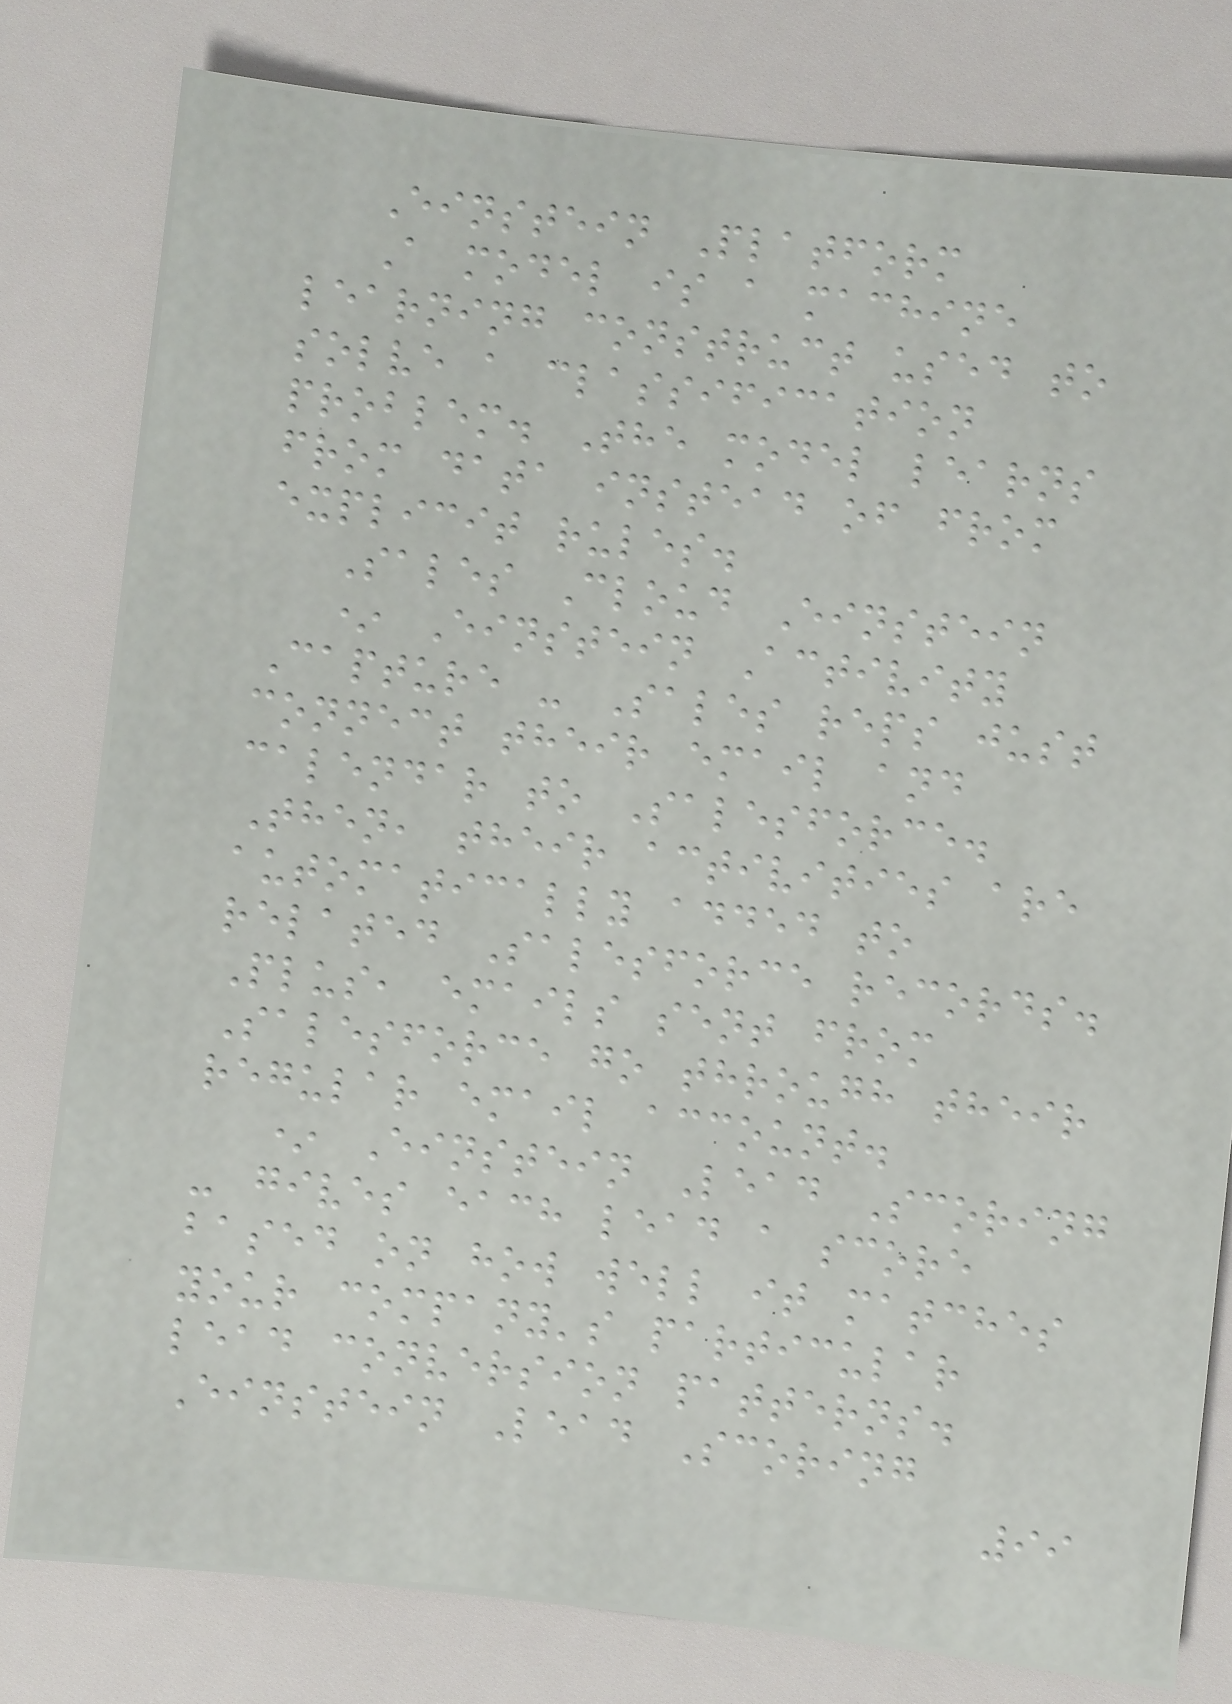Einstein Platform
A model is a machine
learning construct used to
solve a classification
problem. The model learns
from data instead of from
explicit rules.
Sales Cloud Einstein
* Einstein Activity
Capture - Sales reps just
connect their email and
calendar to Salesforce.
Then, their activities are
automatically added to
related Salesforce records.
Plus, emails sent from
Salesforce go through their
regular email account.
* Einstein Lead Scoring
- gives each lead a score
based on how well it matches
your company's particular
lead conversion patterns.
Einstein Lead Scoring
99
